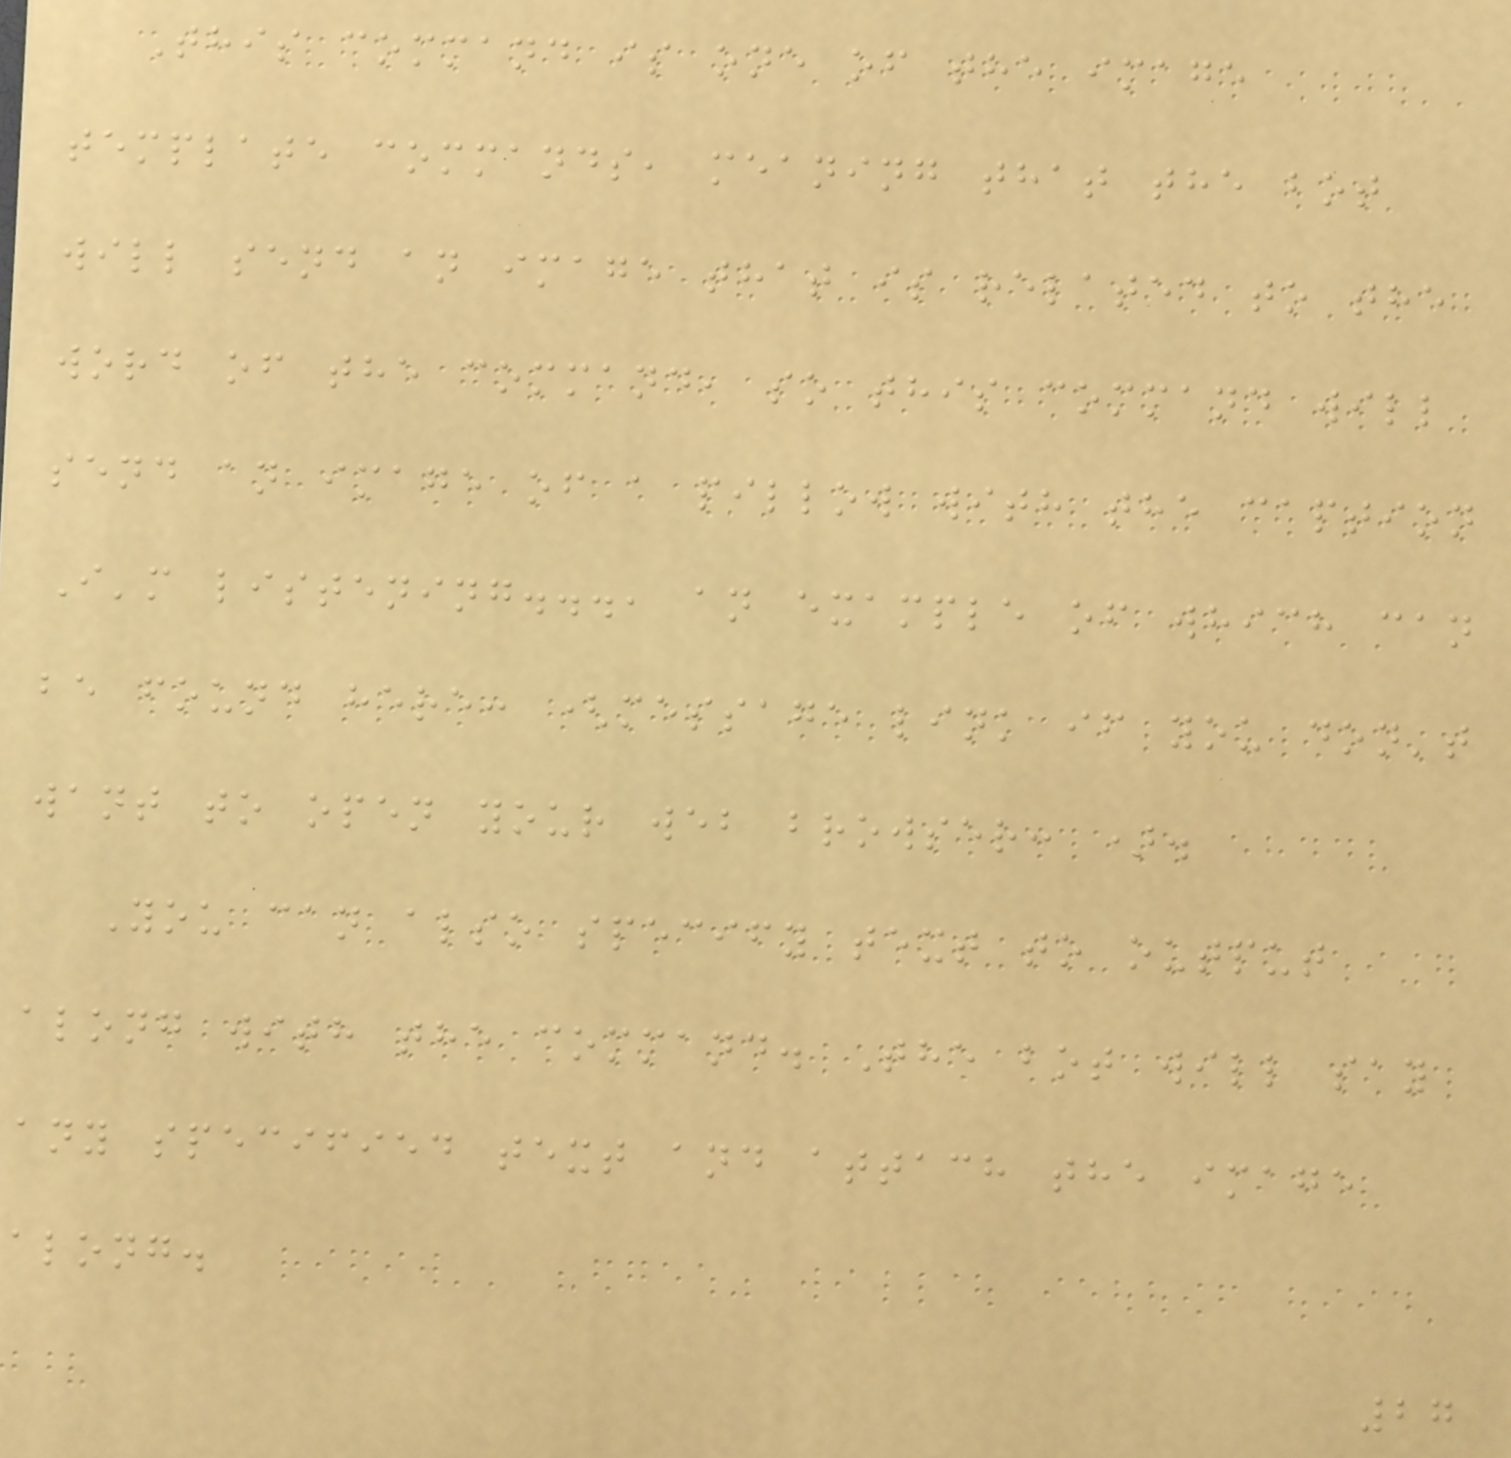This command is one of the image
template commands, meaning that the bot
will send an image that is related to the
word of the command, so this command will
send an image of a pillow with the caption
I'm listening..., an example of which can
be found here: (message link if you don't
want to open your web browser: ).
You can also specify text to output
along with the command. The bot will say
any specified text and attach the image
along.
27
